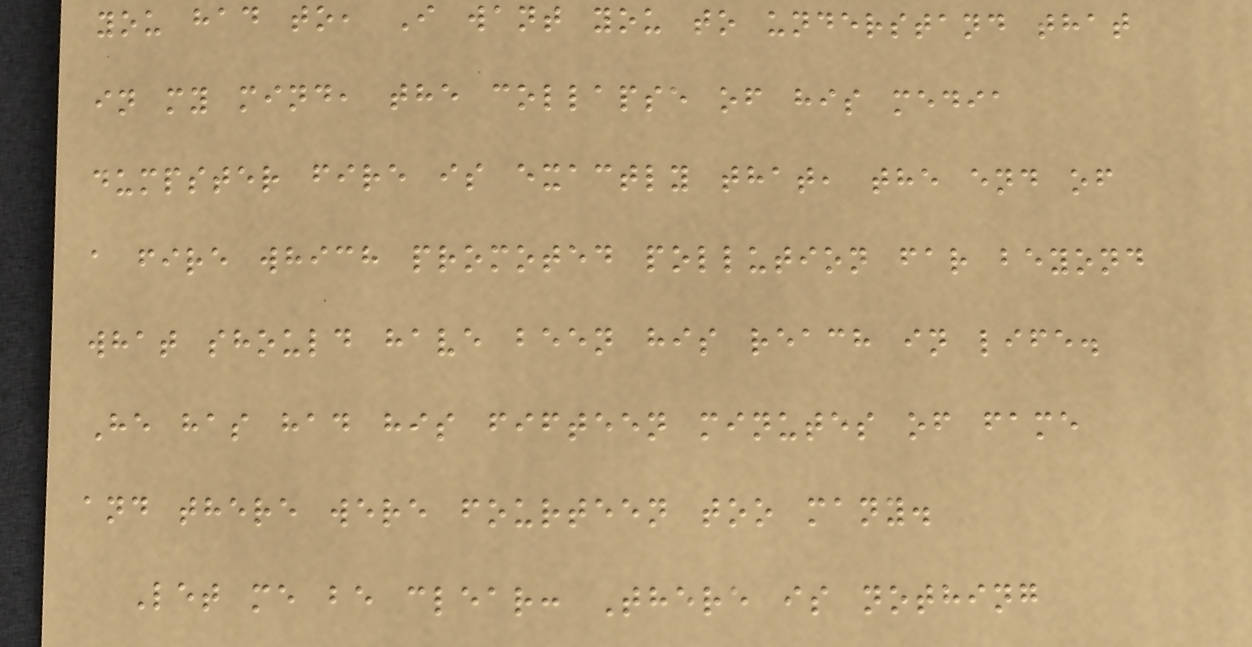you had to, I want you to understand that
in my mind, the collapse of his media
dumpster fire is exactly that, the end of
a fire which promoted pollution far beyond
what should have been his reach in life.
He has had his fifteen minutes of fame
and there were fourteen too many.
Let me be clear: There is nothing
